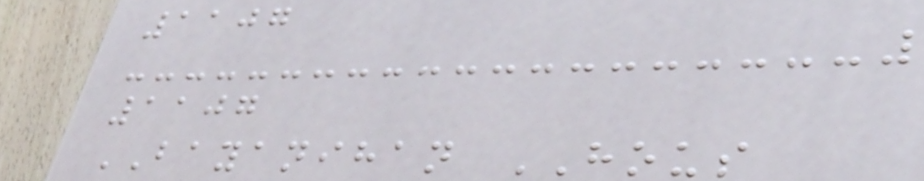1107
1107
BAYANIHAN HOUS
